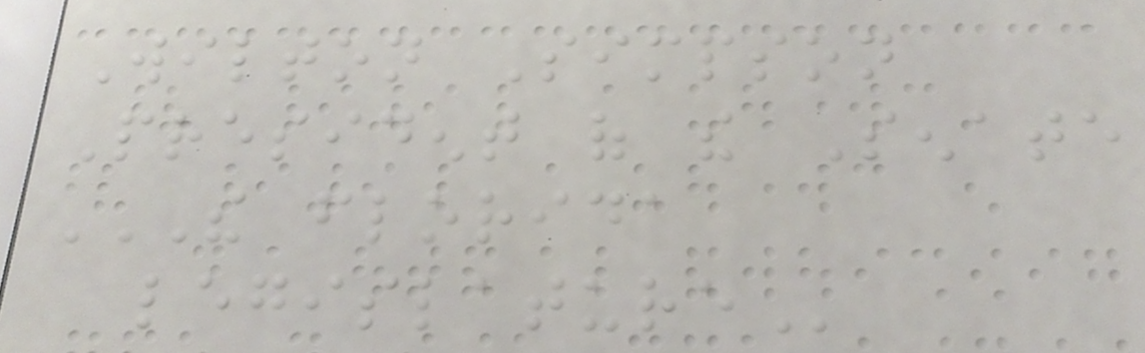Wilton Simpson
President of the Senate
THE FLORIDA
LEGISLATURE
